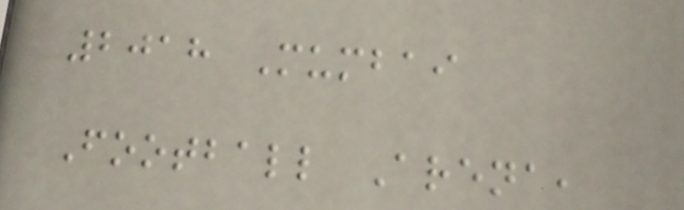2018 Mumbai
Football Arena,
